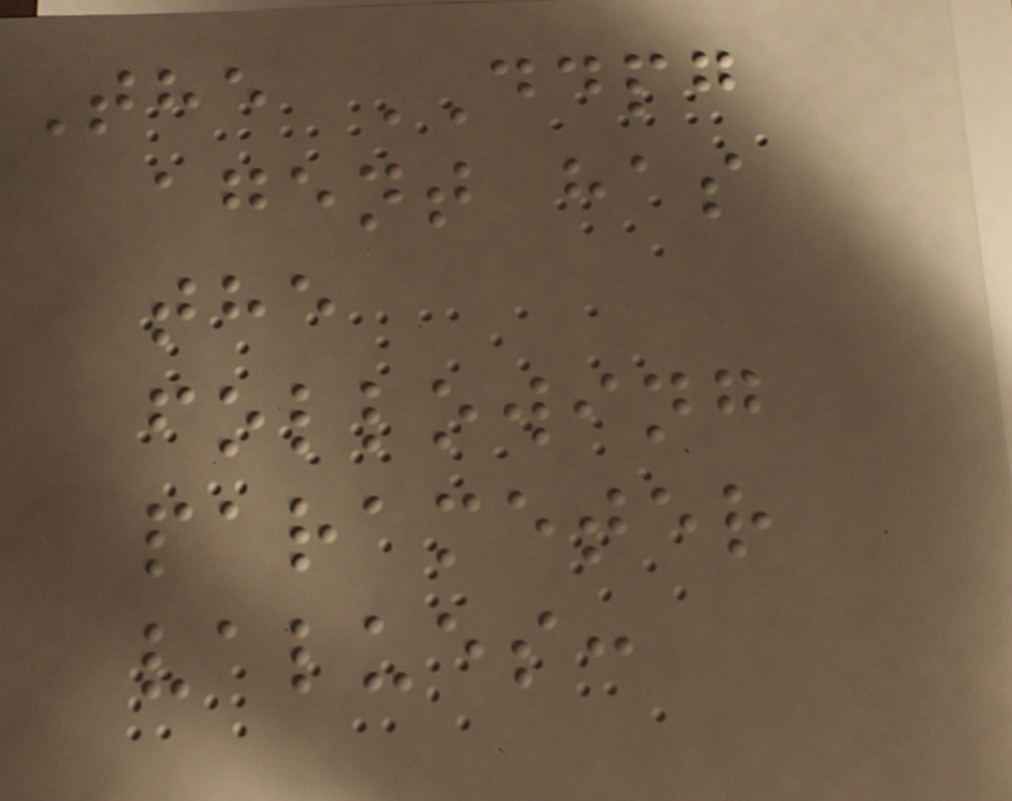The DDPG
agent has
the
following
parameter
values:
